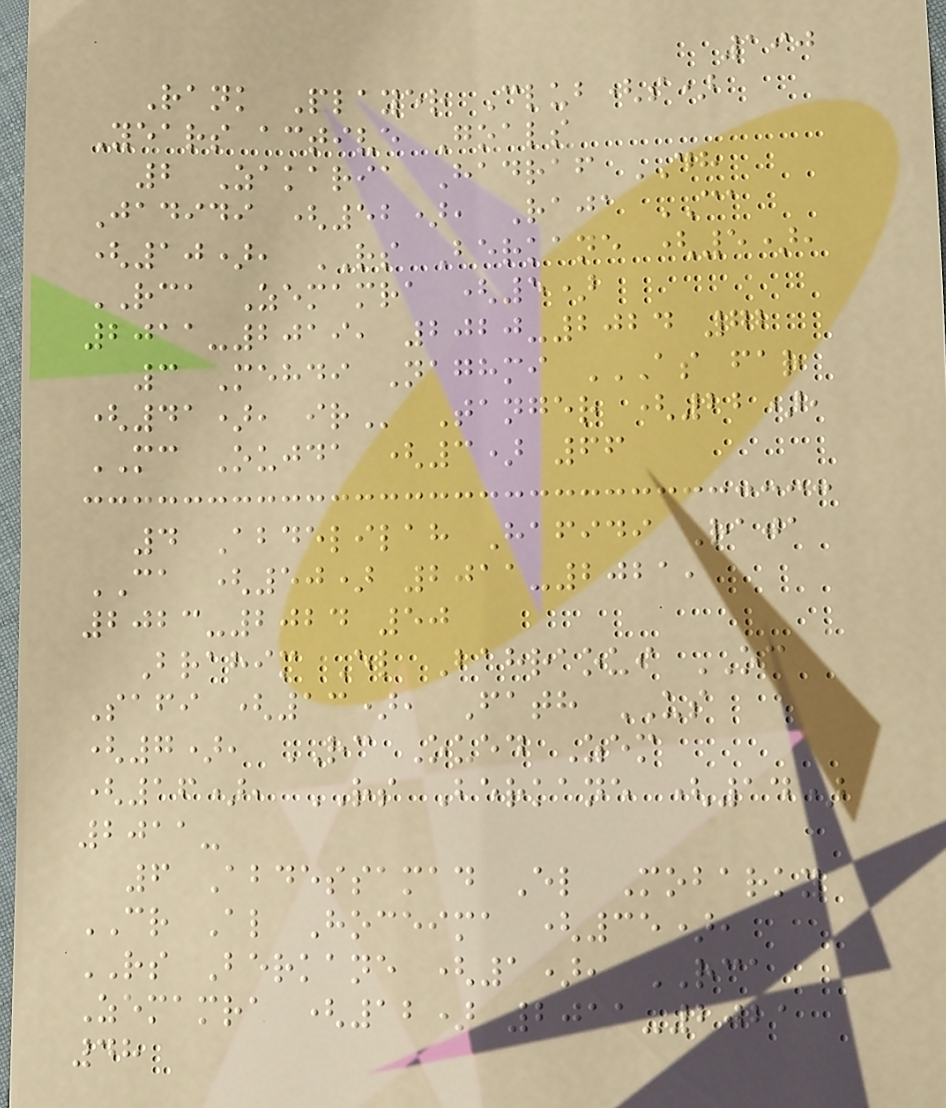190
Rank Player Club(s)
Years active Goals
2 Zakaria Hadraf DH
Jadidi (52), Raja CA
(10), RS Berkane (5),
RCA Zemamra (5)
2011-2019, 2020-2024 72
3 Mehdi Naghmi AS FAR
(41), IR Tanger (22),
MC Oujda (3) 66
4 Abdelilah Hafidi Raja
CA (50) 2011-2021,
2023-2024 50
Brahim El Bahraoui OC
Safi (13), Fath US
(7), RC Oued Zem
(16), RS Berkane (14)
2011-
6 Abdessamad El Mobarky
CR Al Hoceima (35),
RS Berkane (1), RCA
Zemamra (12) 2011-2021
48
